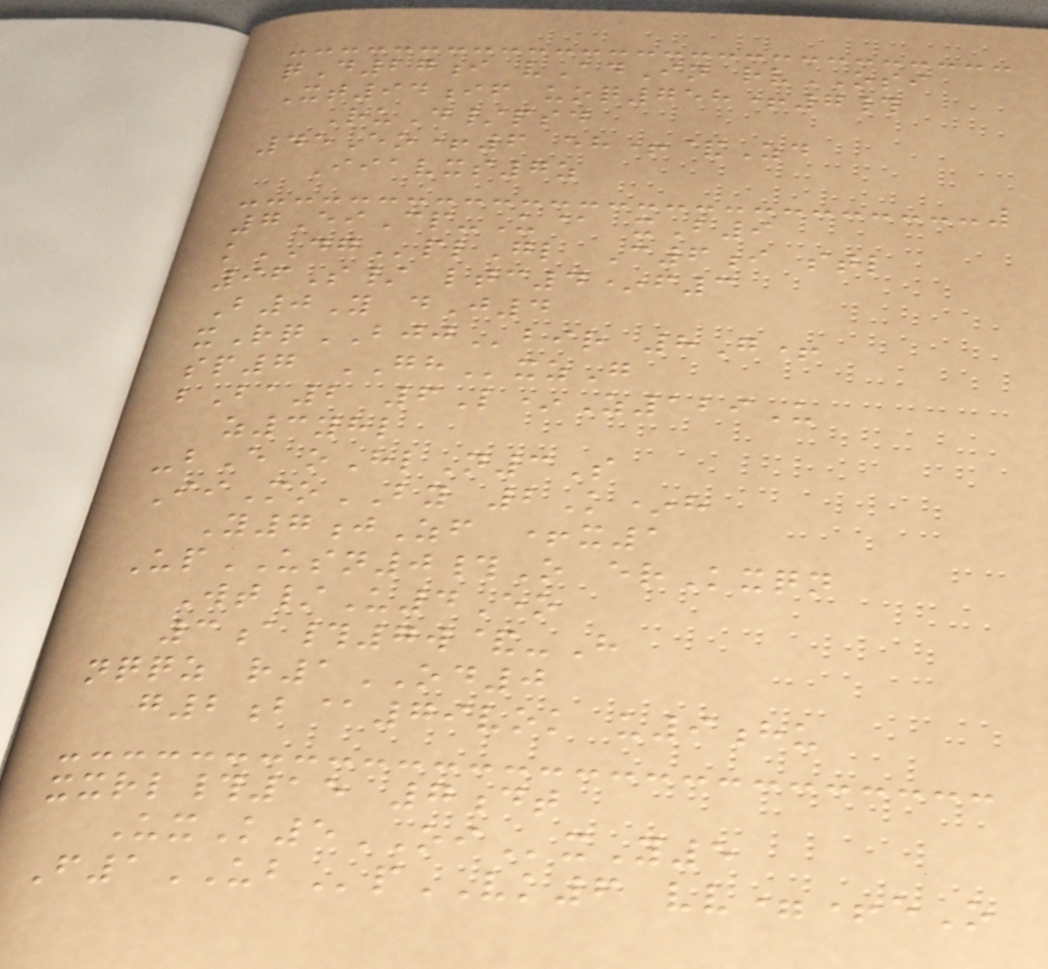qD27i vAdIn rvOSI
Xt94if uoq758+7#
RuD/psd
45Eo+6 eh+&Zd
Iiavxs7z
7EiCp-U@ xB9
kDGplGl C6i stl
96S/ ltc4*f3
B0Y dJ4
xRqBJJbir 8G+
sp7 GHxzG
bBa2 6L*Z129U
z3yhl
-bE oHlN3S
IiMoBY 2K*h
Y7jZf +x1
UpUSN0#O erKxqn
Wt/U4Eo
3a#7w&-H
nqqz r1OD0
g2b@79vok u9hu
xxrl#15 7dt
UxK5OIxY5
F1UBpVK6 vv=+eO
